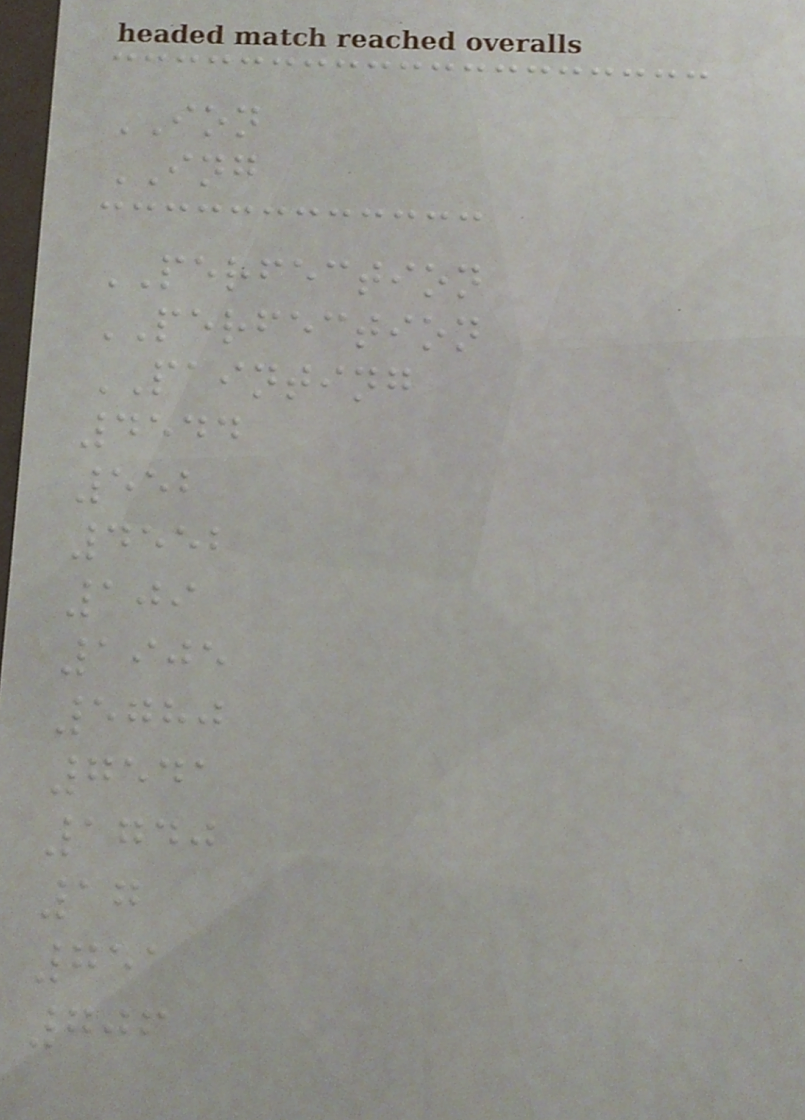ION
ING
PERFECTION
PERFECTION
PAINTING
4544
552
4552
109
1905
5780
7541
1740
17
751
706
